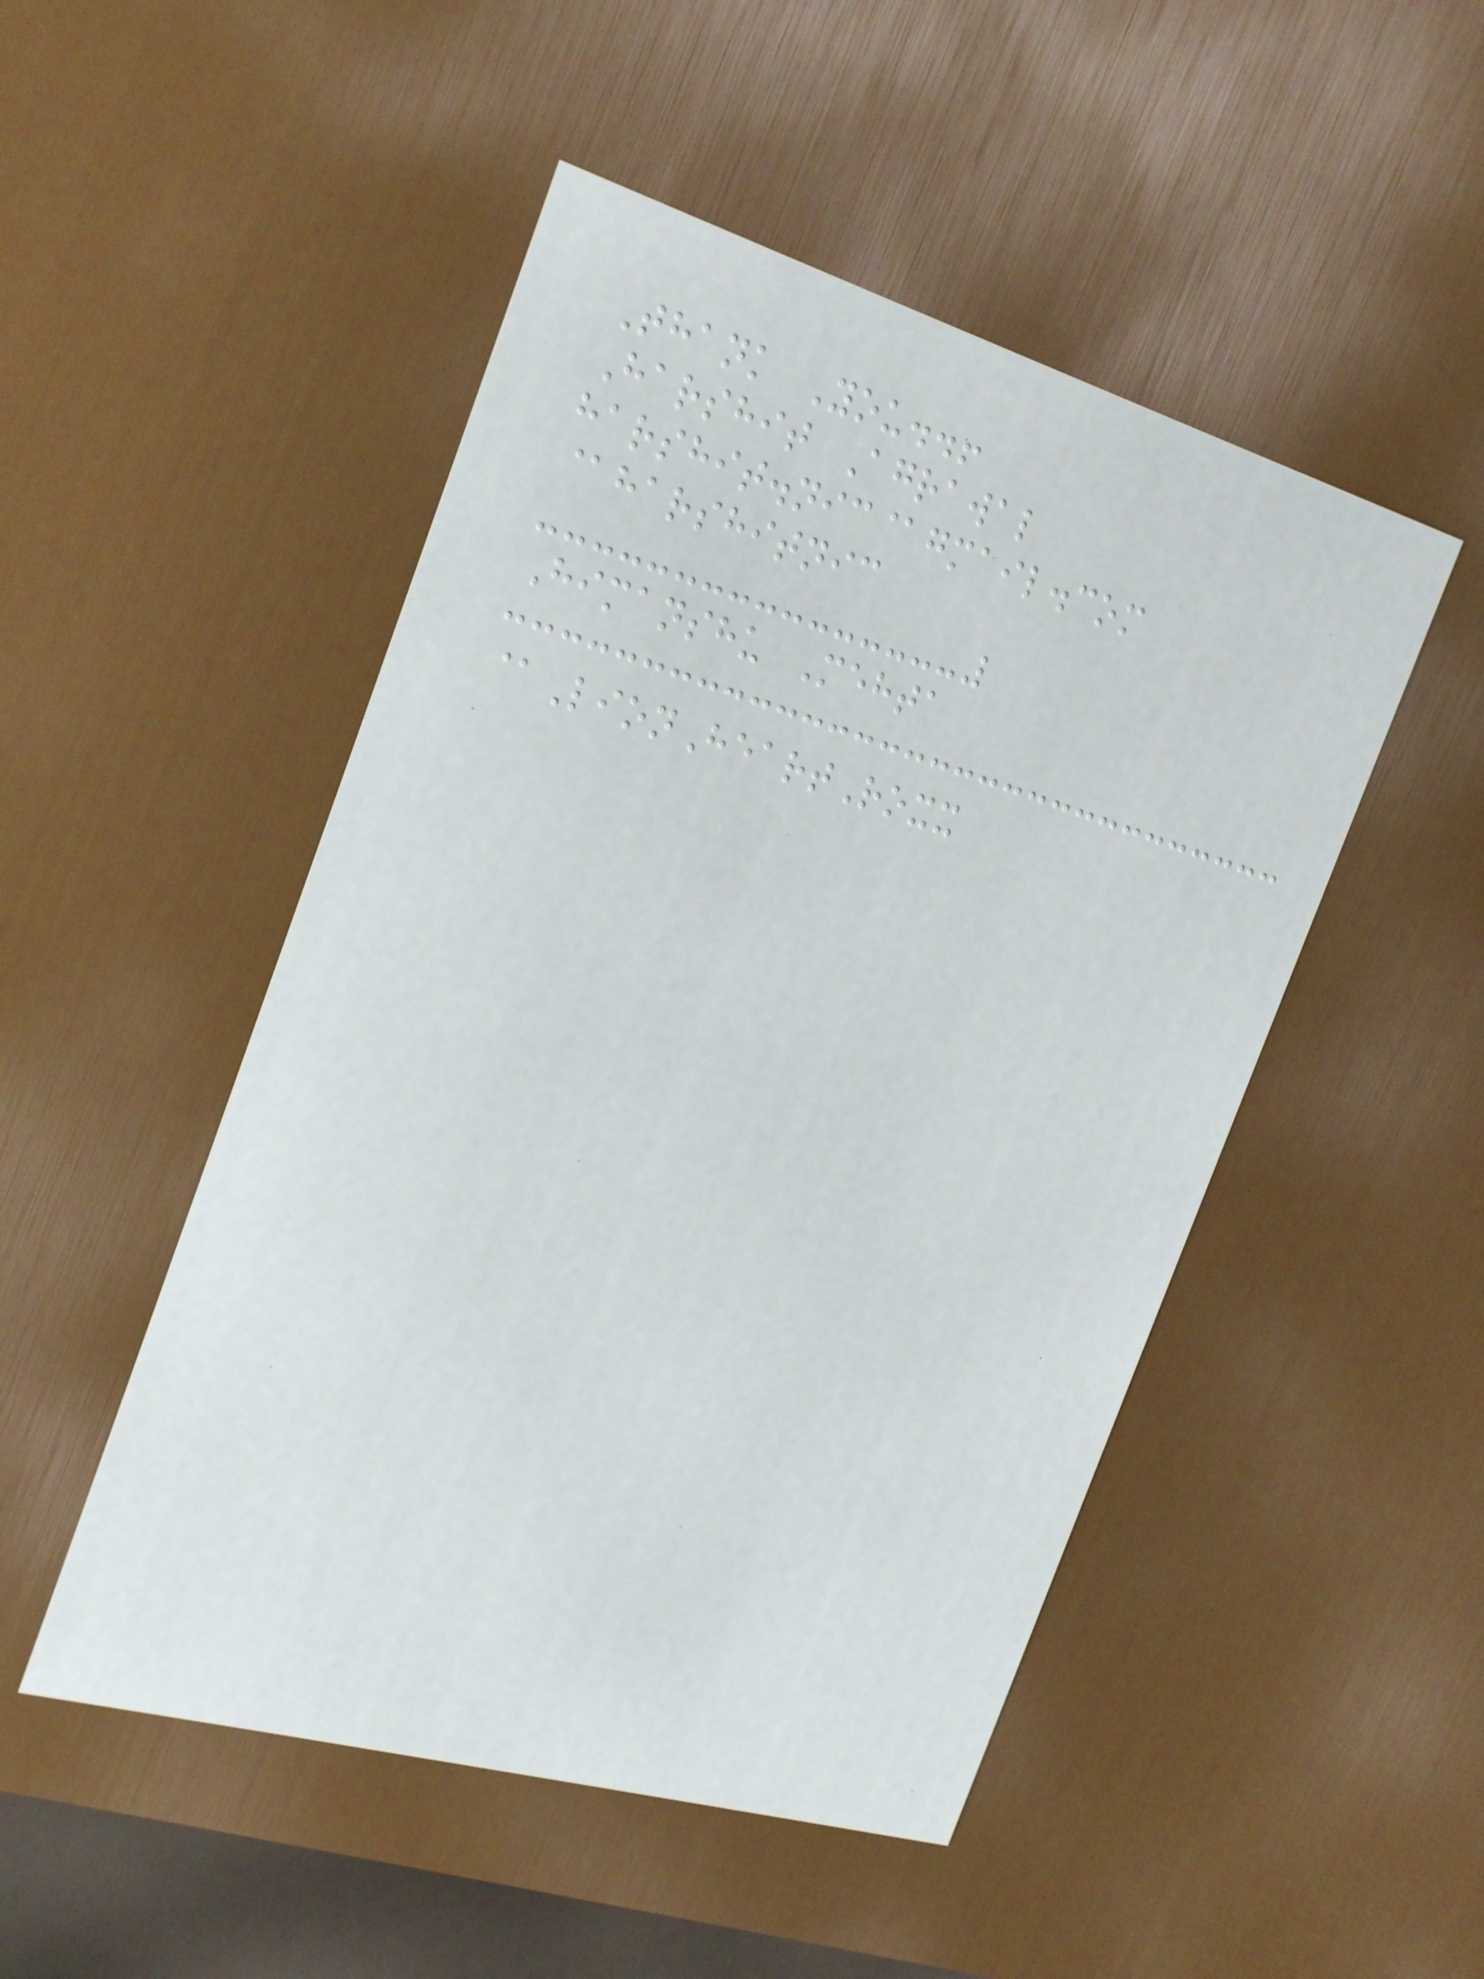Thank You..!
Harshit Agrawal
harshit.nic@gmail.com
@harshitnic
Himanshu Mehta
@LionHeartRoxx
